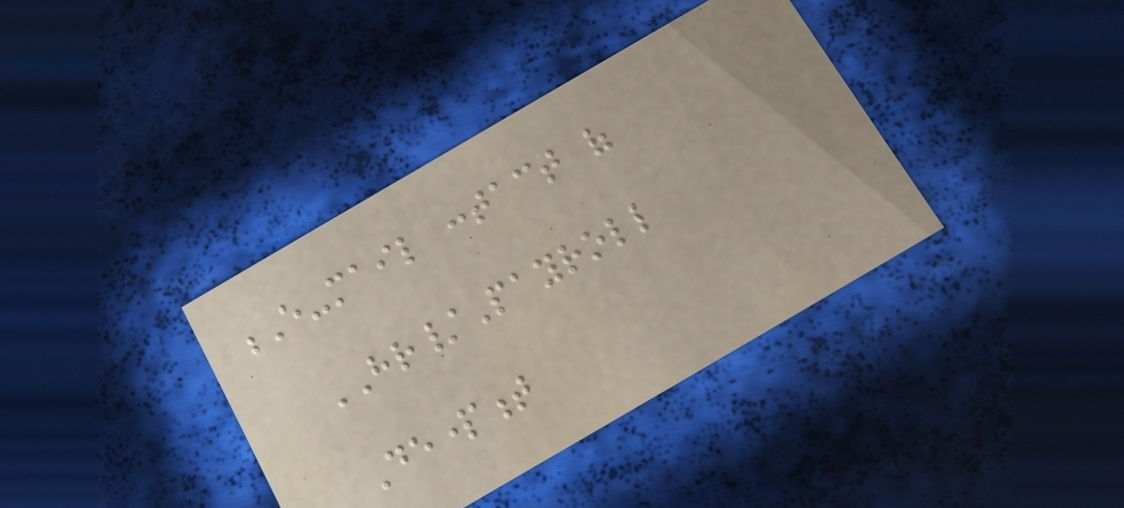E-mail contact of
HR/Payroll
Department
